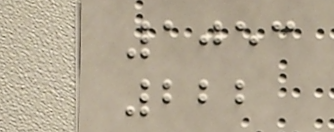1053
222
